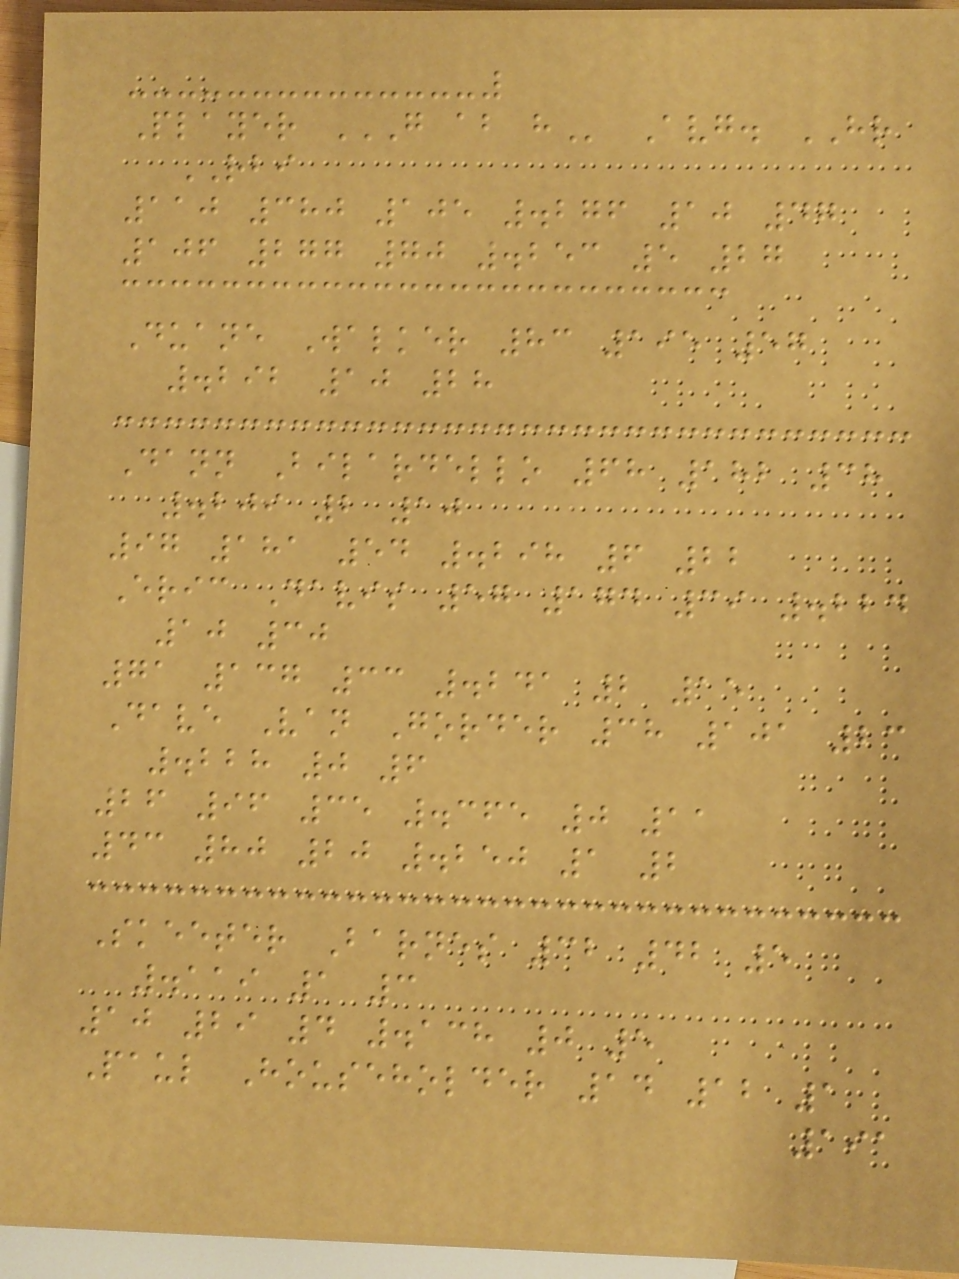Player G AB H Avg. HR
RBI
110 380 105 .276 10 47
106 277 70 .253 5 27
Duane Walker 83 195 57
.292 10 28
Dann Bilardello 68 182 38
.209 2 10
97 181 54 .298 6 22
Eric Davis 57 174 39 .224
10 30
71 137 33 .241 2 15
Dave Van Gorder 38 101 23
.228 0 6
26 96 35 .365 0 11
43 80 20 .250 1 2
Skeeter Barnes 32 42 5
.119 1 3
10 29 4 .138 0 5
Paul Householder 14 12 1
191
